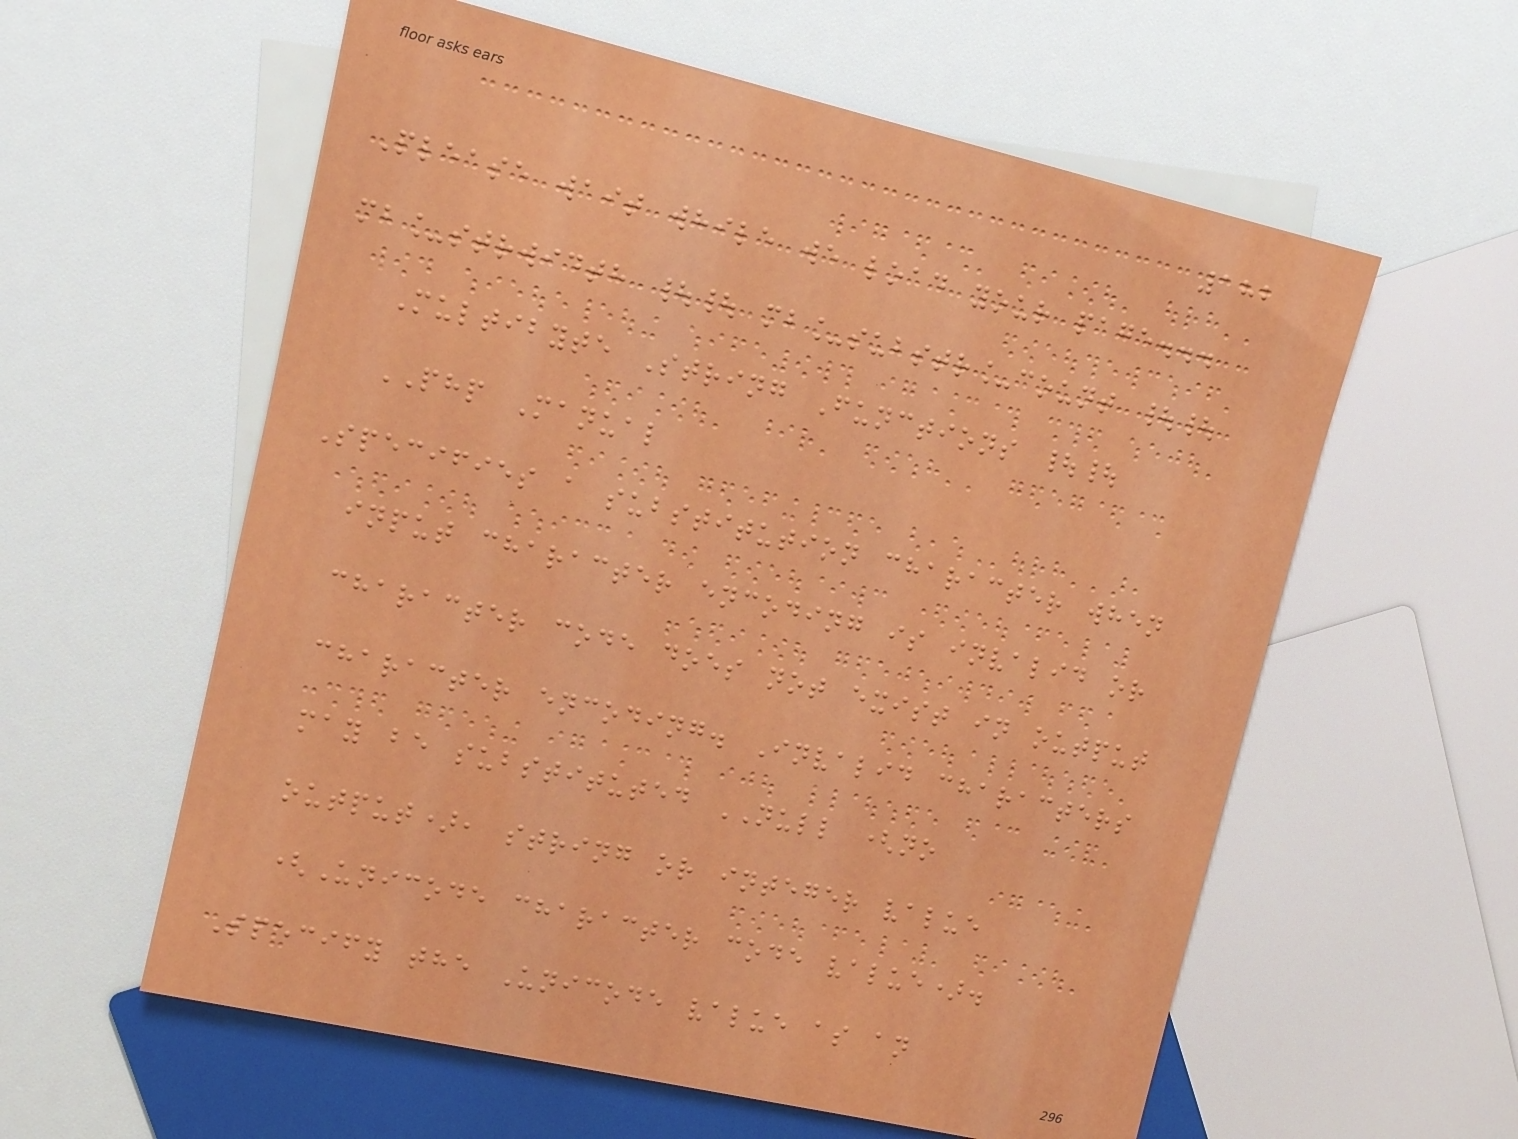182
Please wait while we load your page...
mb_strwidth || mb_substr_count ||
Multibyte String Functions ||
PHP Manual
Specifies a substitution character when
input character encoding is invalid or
character code does not exist in output
character encoding. Invalid characters
may be substituted NULL (no
output), string or integer value
(Unicode character code value).
Specify the Unicode value as an
